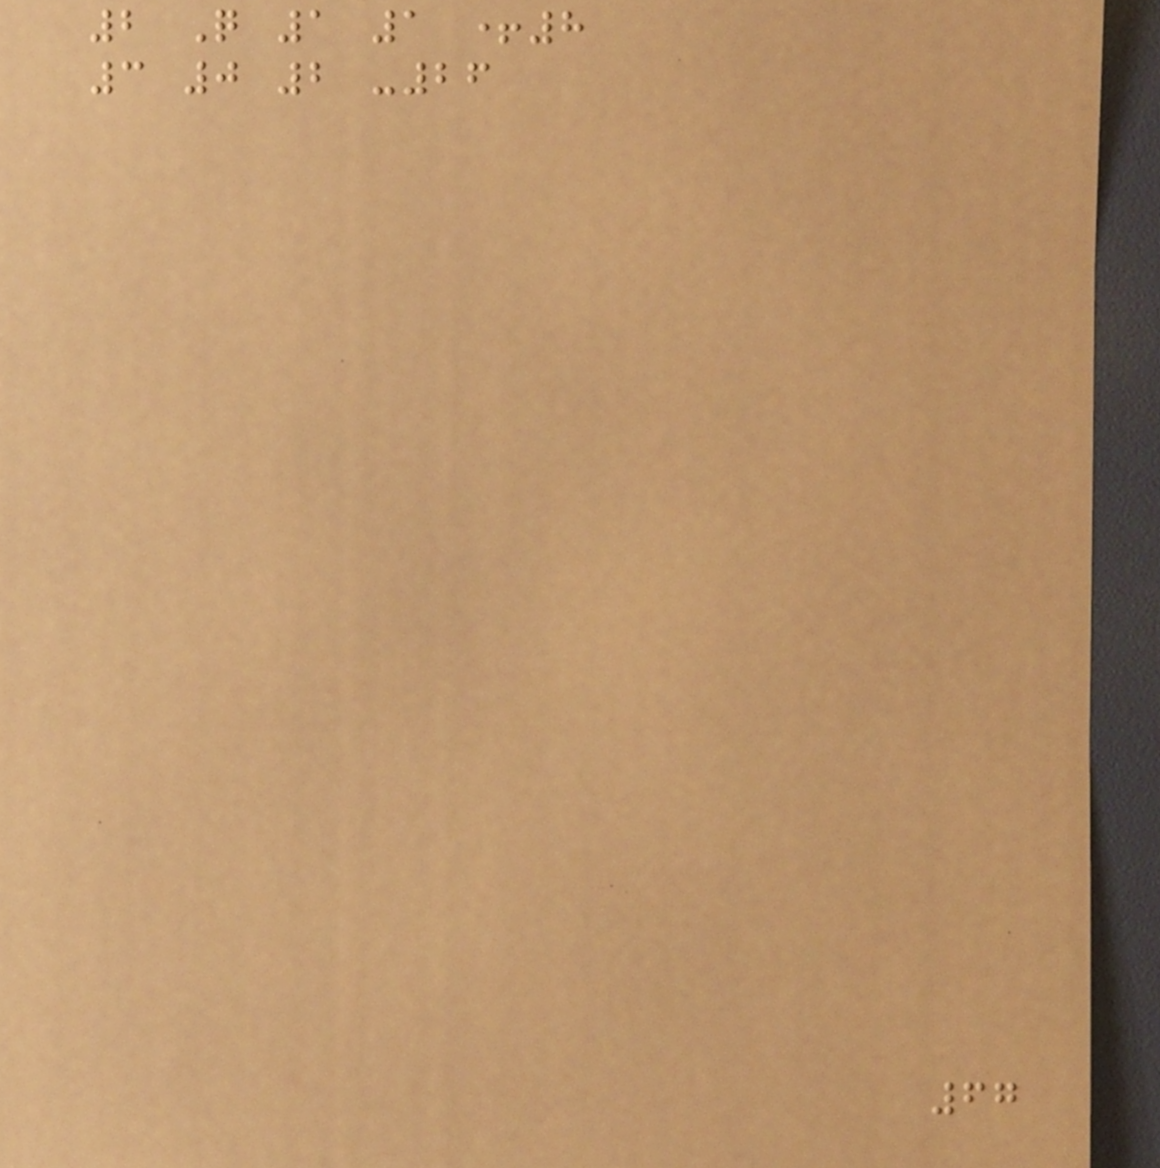2 Q 1 1 +8
3 0 2 -26
67
